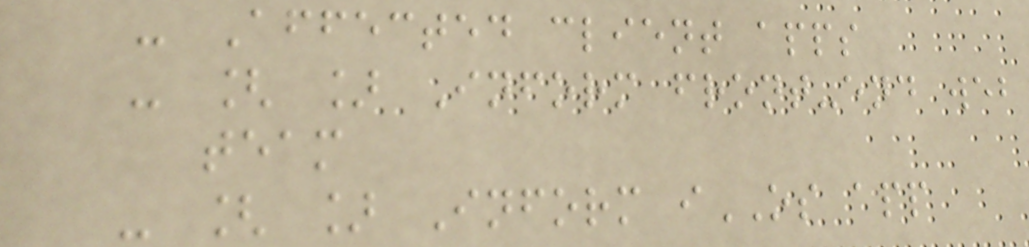- Affected client apps
- [ ] Inform front-end web
team
- [ ] Inform iOS app
